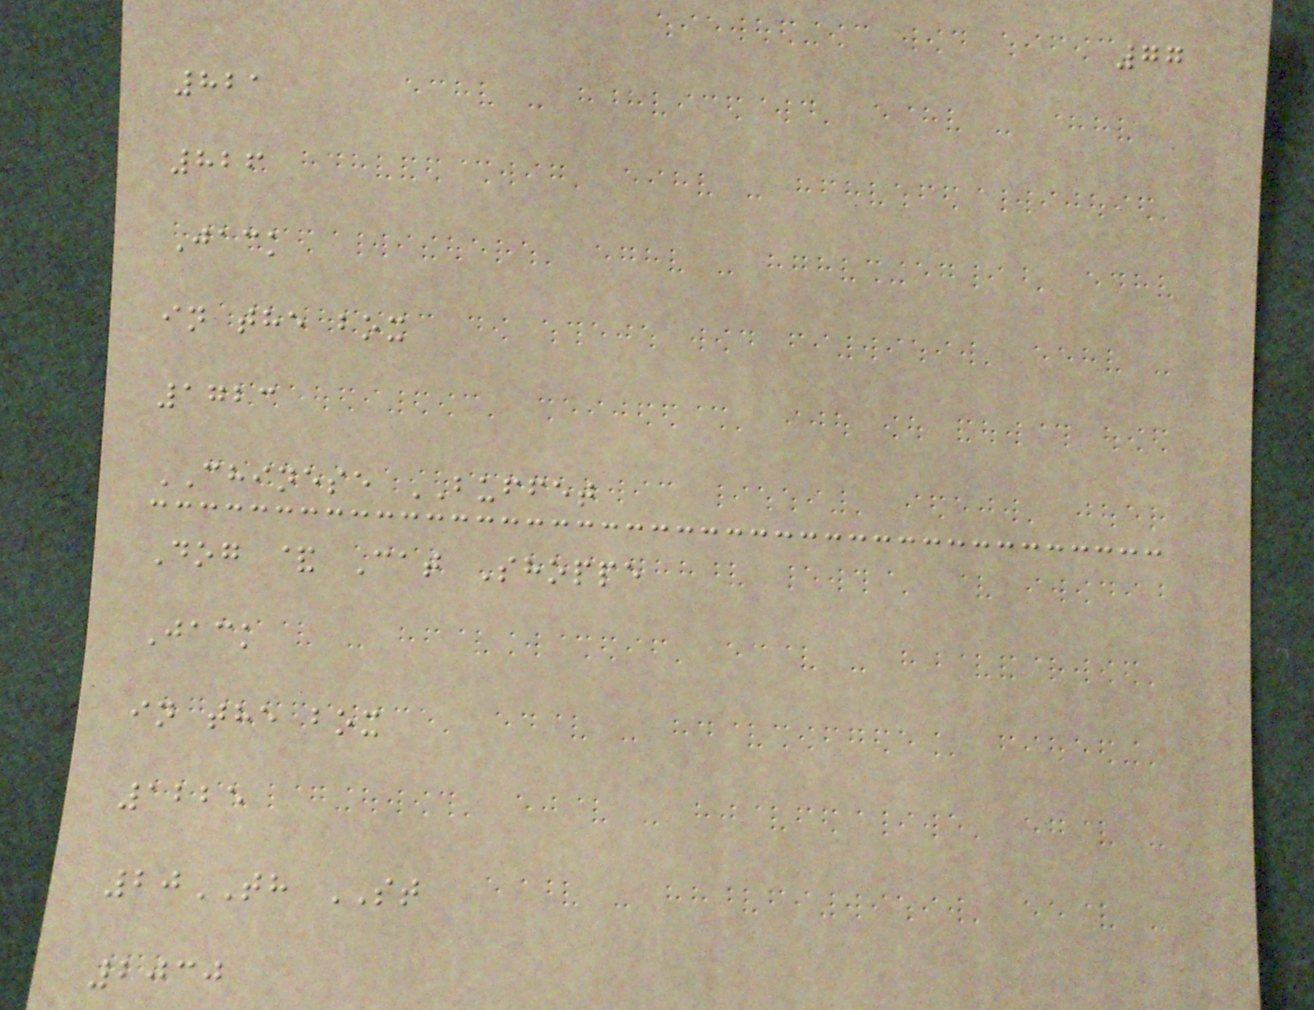77
821
826
Jack
in the box
1723
CHINESE BUFFET
Dog & Cat Shoppe
Jack
in the box
1225
20TH ST
2030
